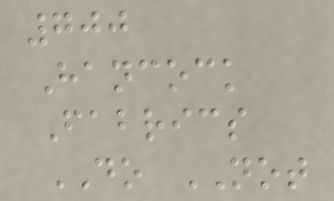700
Hancock
Fabrics
DO NOT
